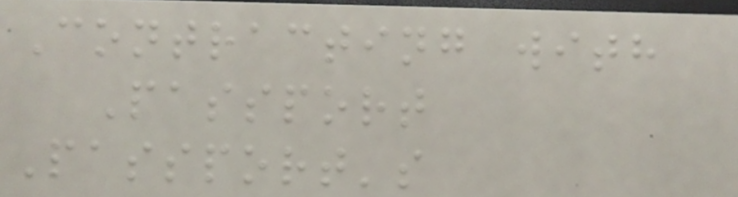Contracting with
Passport
Passport's
